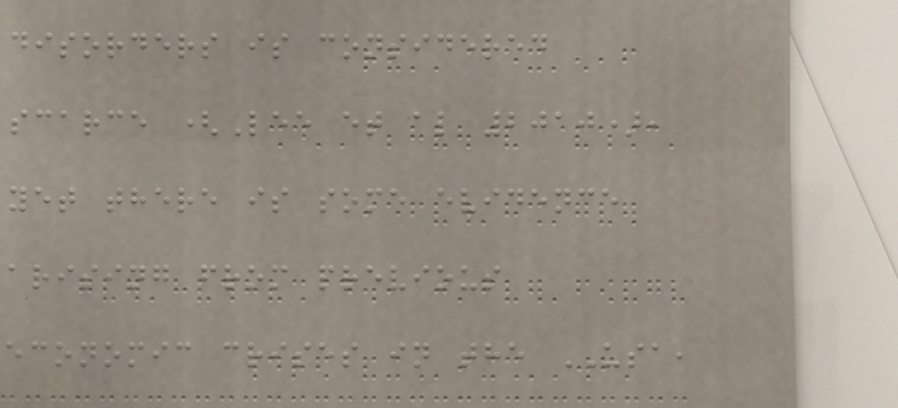disorders is considered
scarce (Lee et al 2010),
yet there is some evidence
arising from previous
economic crises in the USA,
